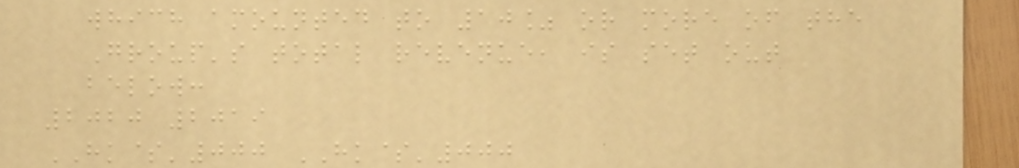which amounted to 10% or more of the
Group's total revenue, is set out
below:
2020 2019
HK$'000 HK$'000
